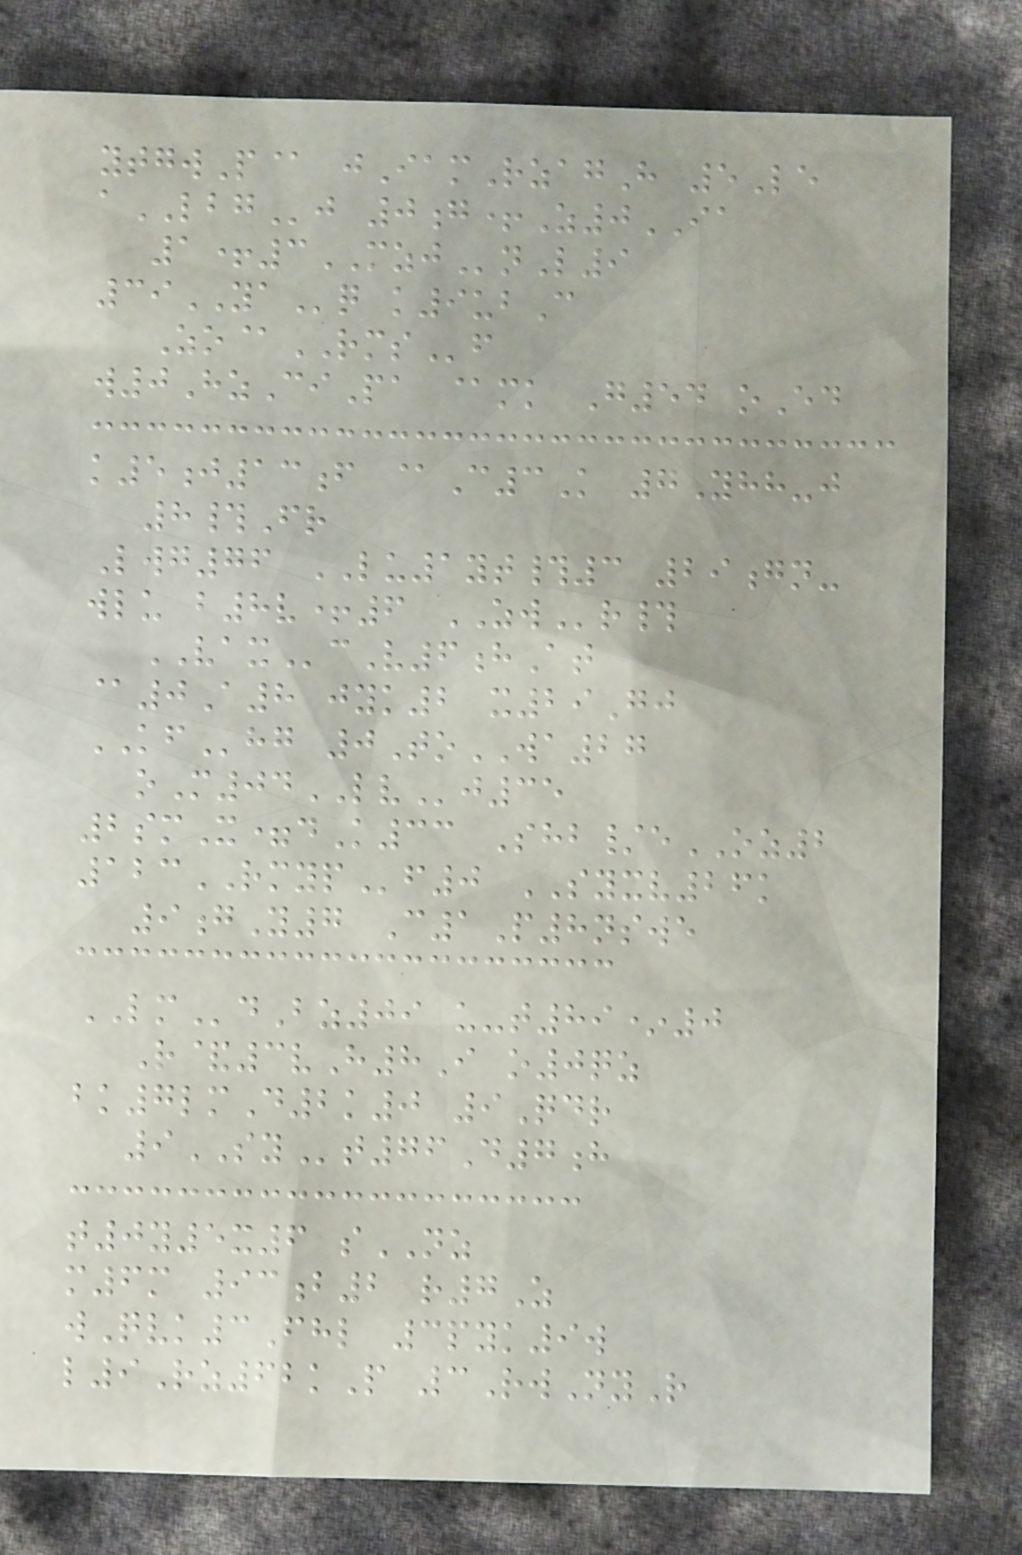ytgwP@ jIamRzagH 5Le
aLBGj 0g+Z0IA
1+3MZJnL9
39YAq k9ubC
Zo@RMSf
w0HzCiPa @mk G54 oEd
k5j13f @C3K 7Yhh-j
8#Fr
Lwg76 LU1yt#3 29gn-
wlu b8v+6 ZWr#
VAXcV6hAt
@0A8 jyk2 x29Gj
KFhg 0ToWA27
oM04LVj35
2smX=dK33 Shb/eOZ2
123RMYPf0 SYXV26k
9gY7 C1P8nswe
LMdBz09 u-t89*0
R&3vH8I o0qz
bk7lmD2k0 9Qdr
9SYt76D7h
t0y5x6 sNZ
m6m 93b2 r7Z
wQvk3Fhl 3pyk9w
l9Rz62kP 3RwNyR
